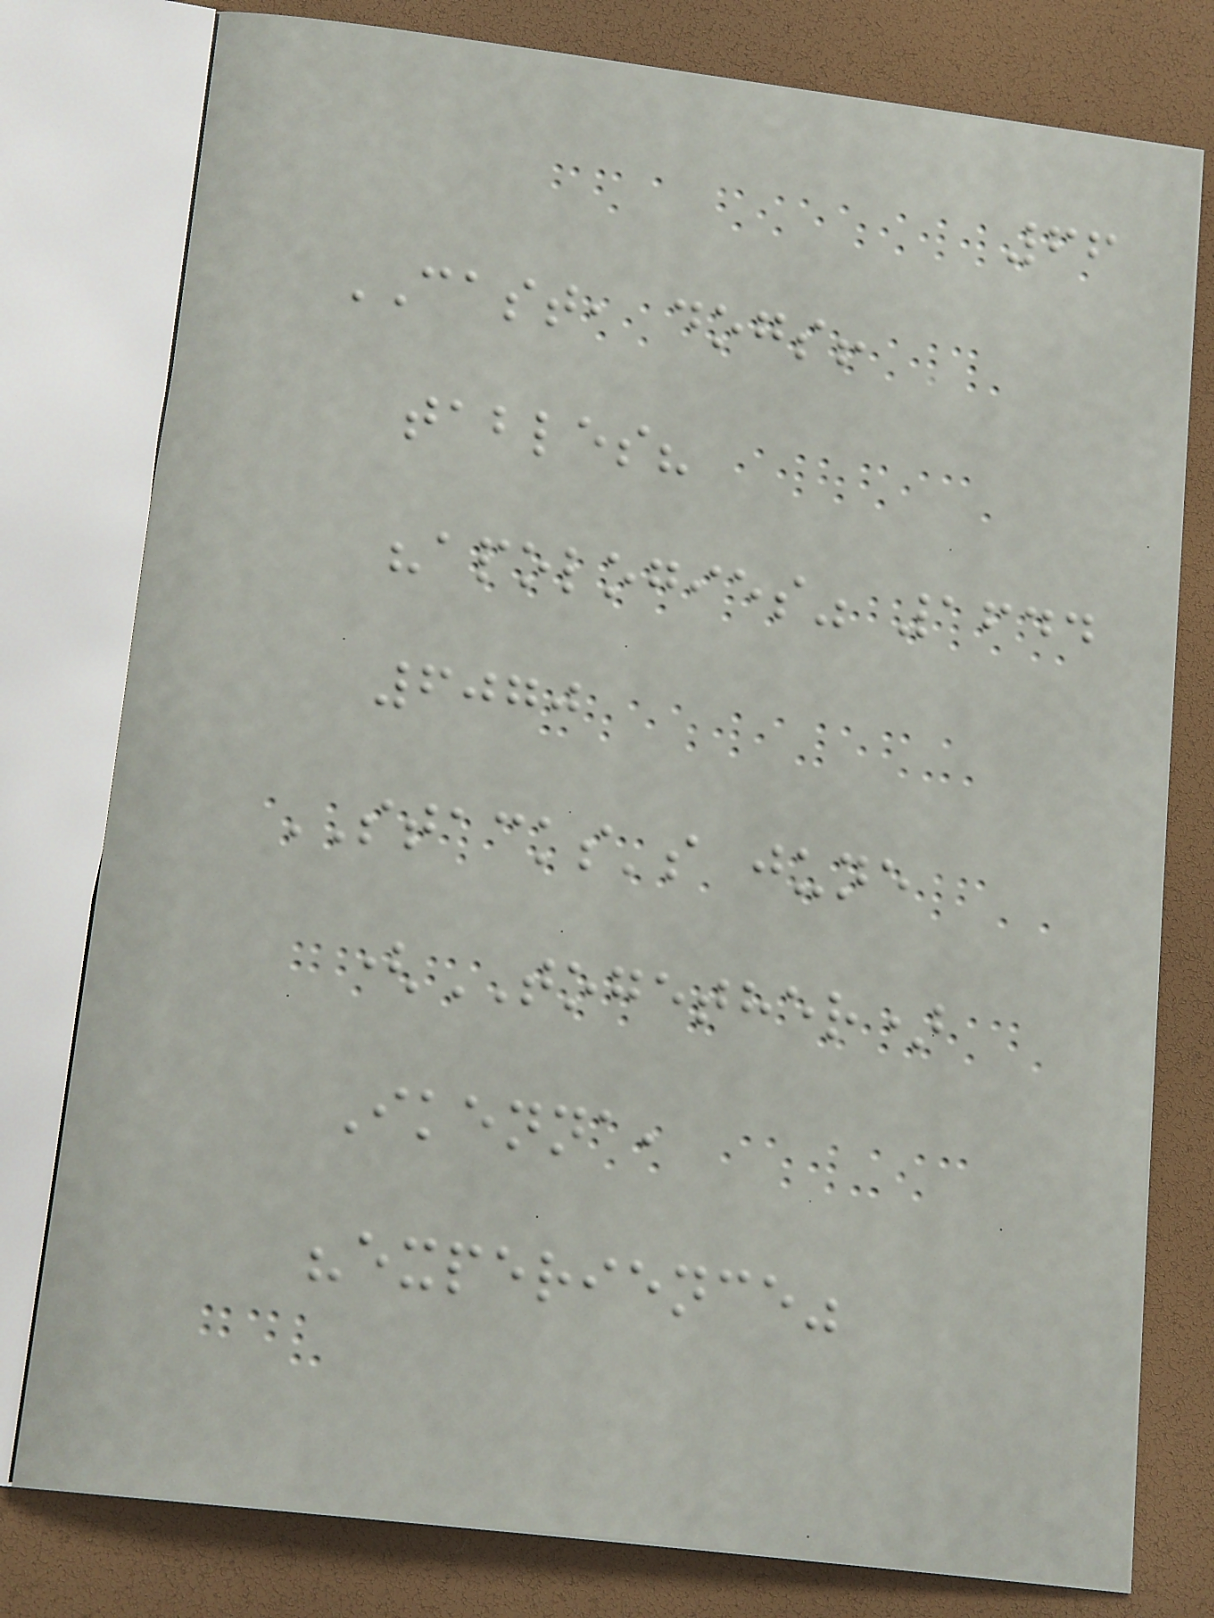66
CAST, dogs!
tables?
"apologies" 1644
6070
STACKS's june
(TOGETHER)
Ikenna,
"experience"
